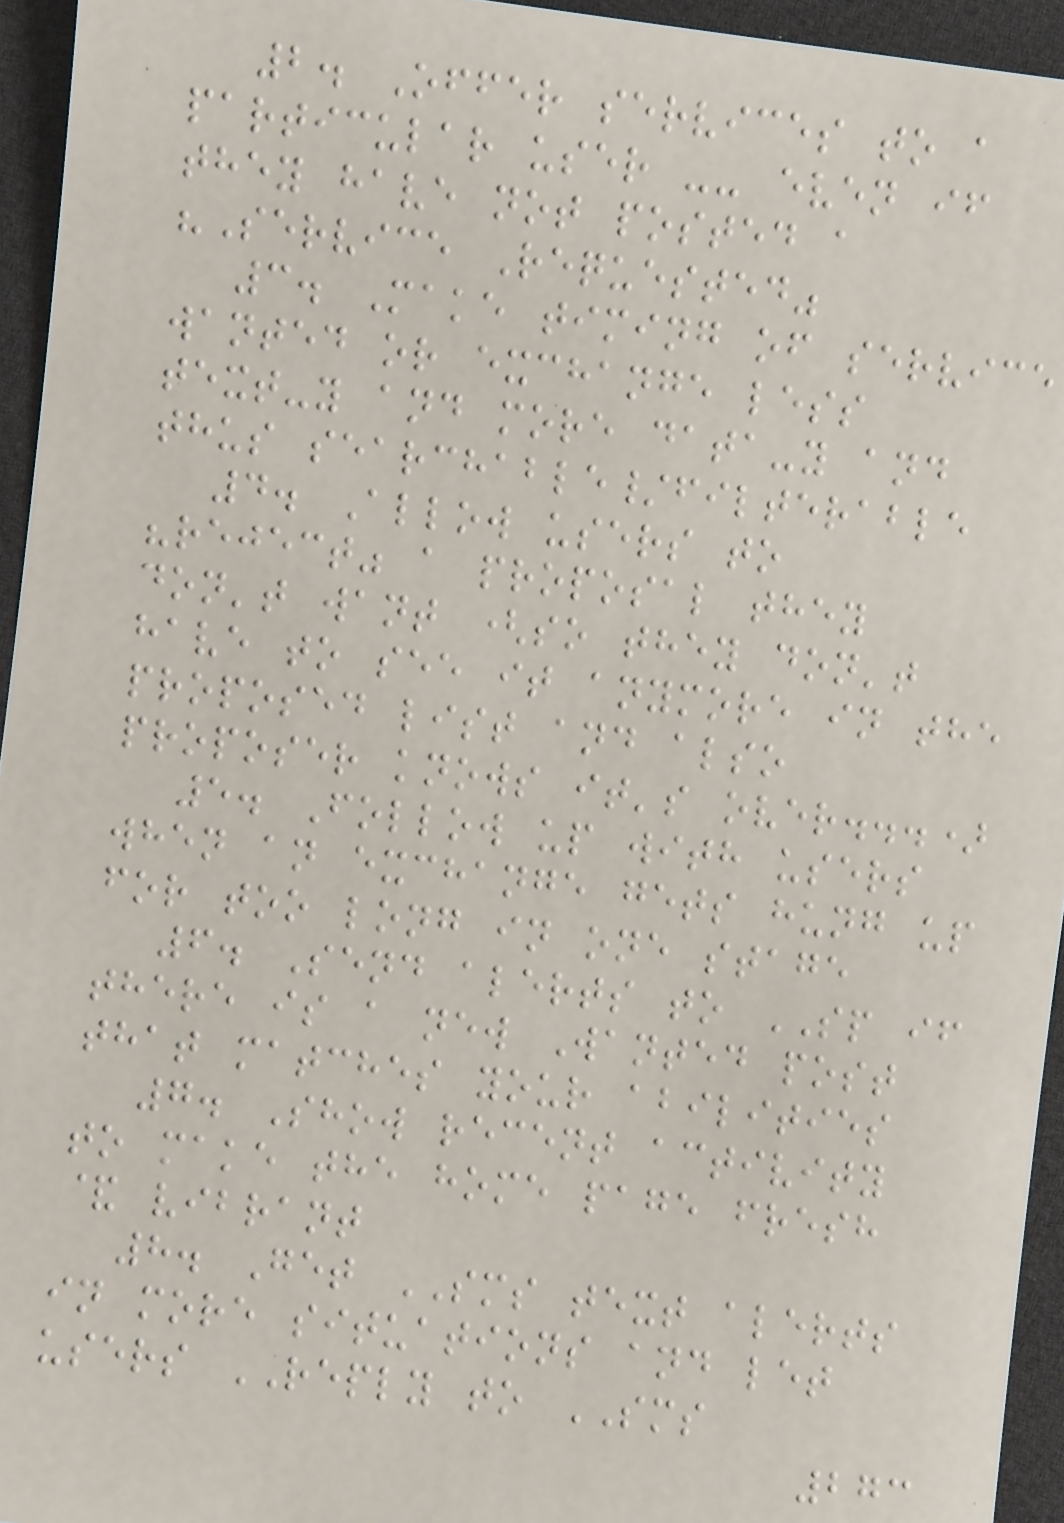2. Offer services to a
particular user -- even if
they have not posted a
"Service Requested"
3. Make timing of service
wanted or exchange less
text-y and more data-y and
thus searchable/filterable
4. Allow users to
"reject" a proposal they
don't want (so they don't
have to see it anymore in the
proposed list and also
proposer knows it's over...)
5. Follow up with users
when an exchange gets hung up
for too long in one stage
6. Send alerts to SP if
there is a new Wanted post
that matches your abilities
7. Show recent activity
to make the home page fresh
& vibrant
8. Get SMS text alerts
in more situations and let
users REPLY to SMS
273
